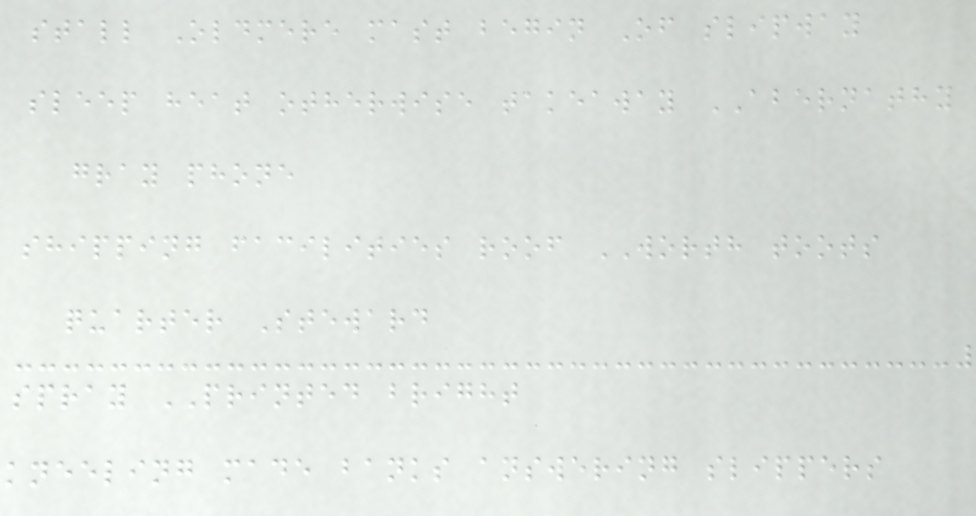stall Oldmere mast begin Of slipway
sleep heat otherwise takeaway ABERNATHY
gray phone
shipping facilities roof WORTH toots
quarter Steward
spray PRINTED bright
kneeling made banks answering slippers
